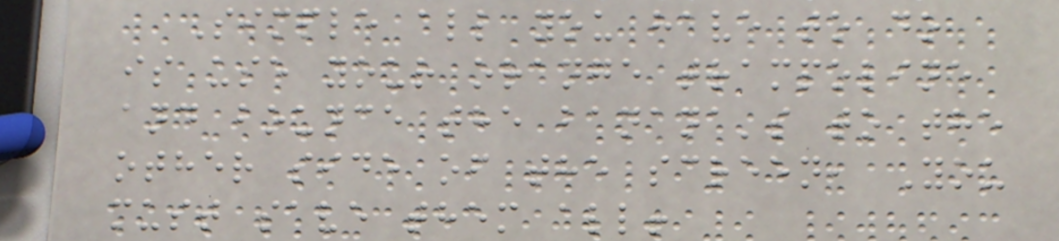Simple all you have to do
is use your orange trampoline
and bounce the banana's to the
other side of the screen, You
must save them all!
